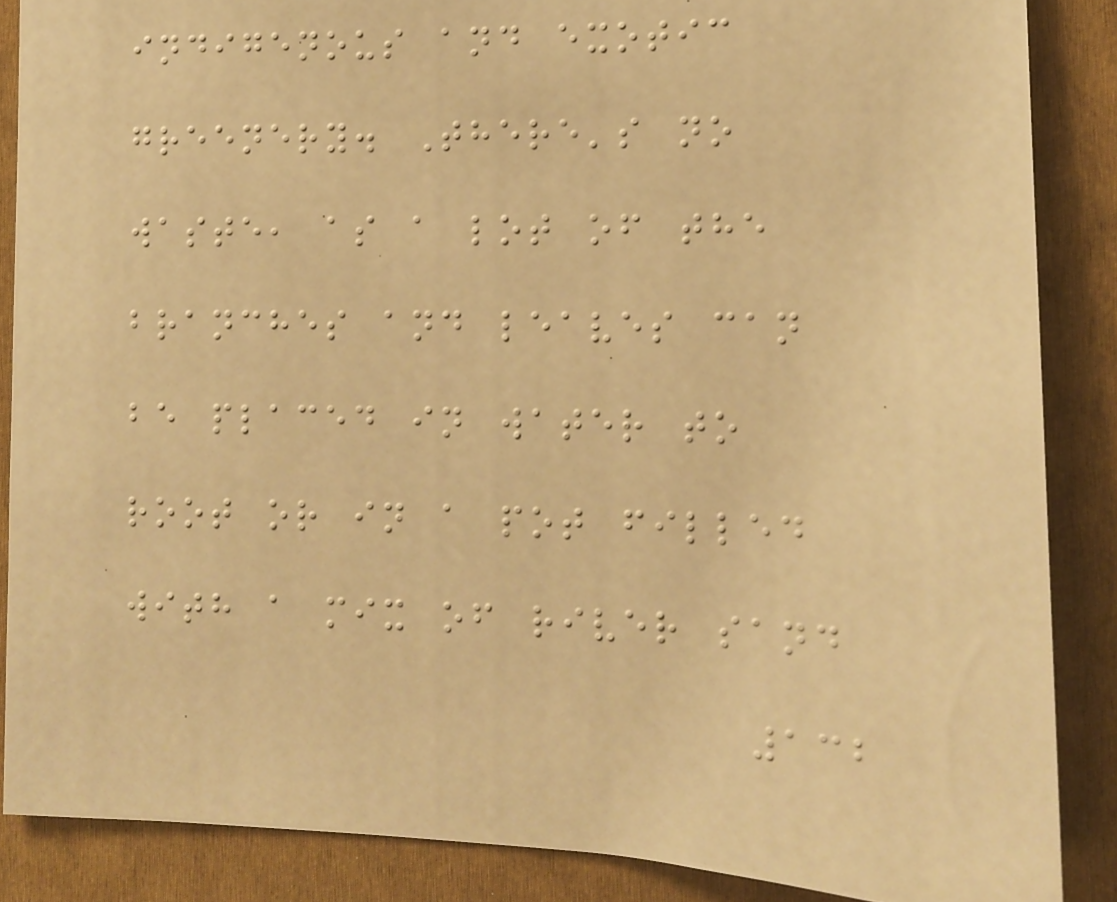indigenous and exotic
greenery. There's no
waste, as a lot of the
branches and leaves can
be placed in water to
root or in a pot filled
with a mix of river sand
132
